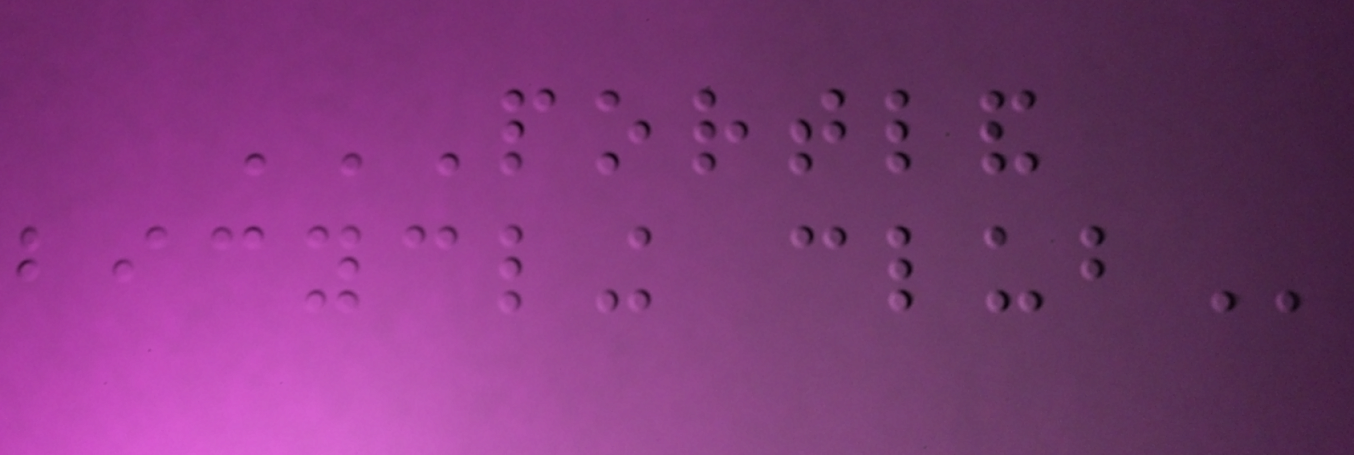PORTLAND
BICYCLING CLUB
